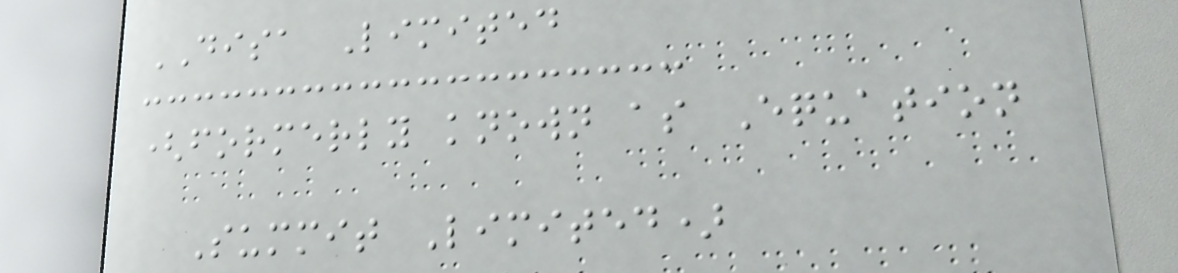DISA Limited
(formerly known as Equation
Summit Limited)
